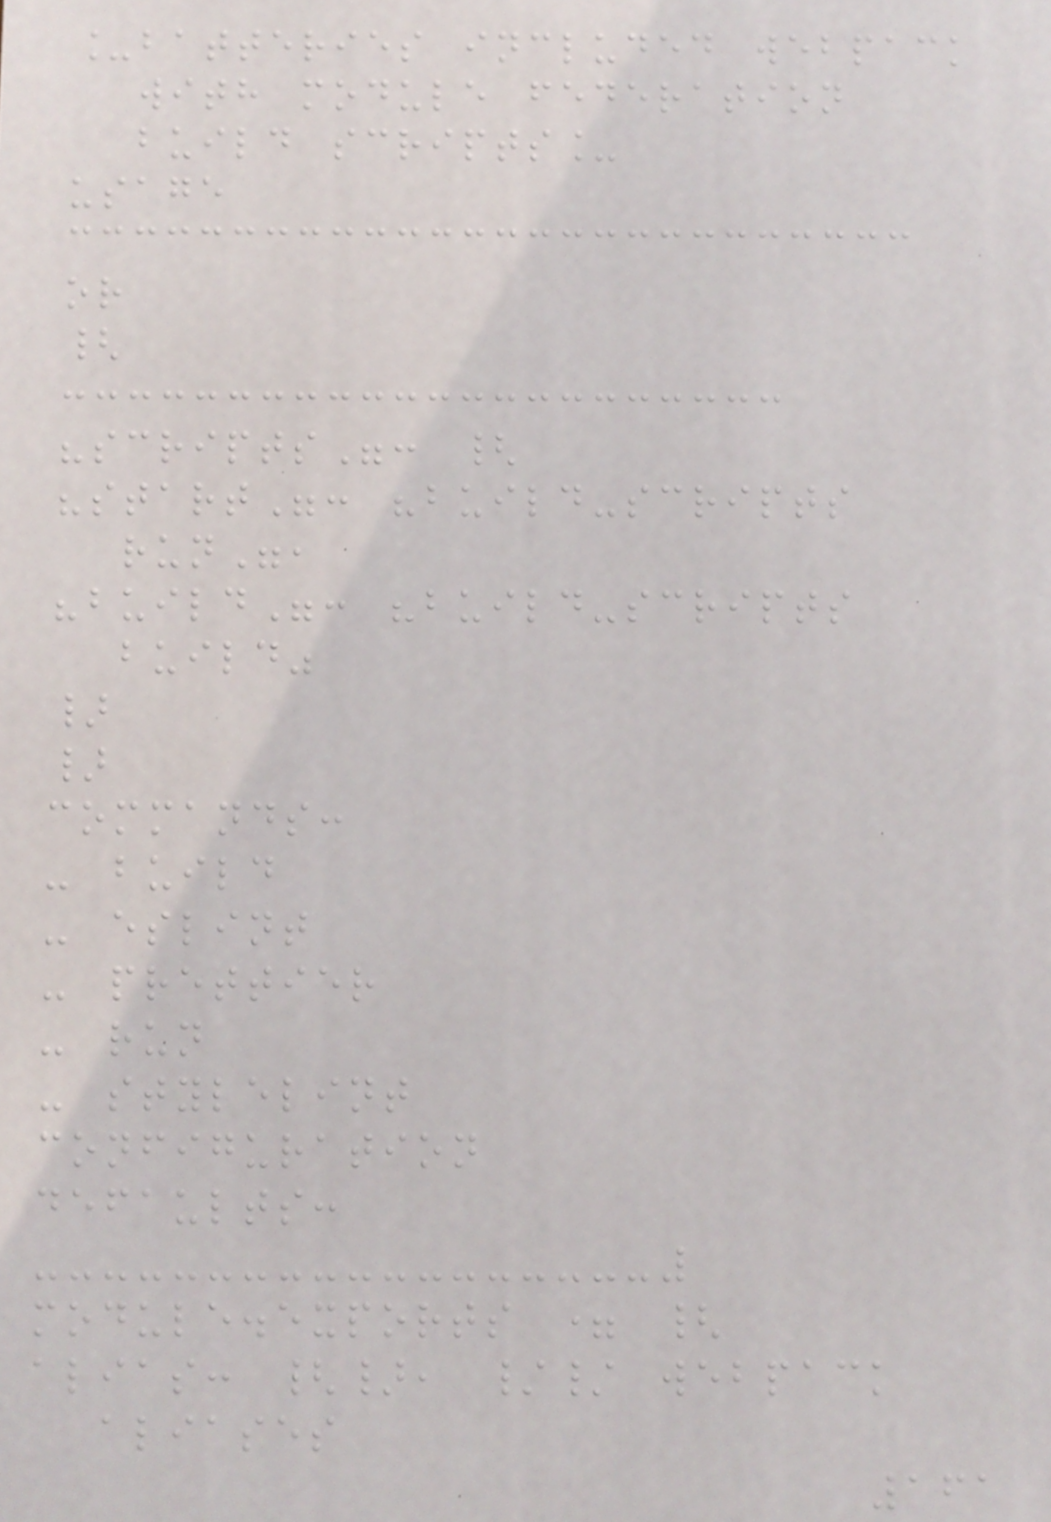_batteries included webpack
with module federation
build scripts_
usage
or
{
"scripts": {
"start": "build-scripts
run",
"build": "build-scripts
build"
}
}
commands:
- build
- eslint
- prettier
- run
- stylelint
configuration
defaults:
module.exports = {
alias: {}, // webpack
aliases
161
